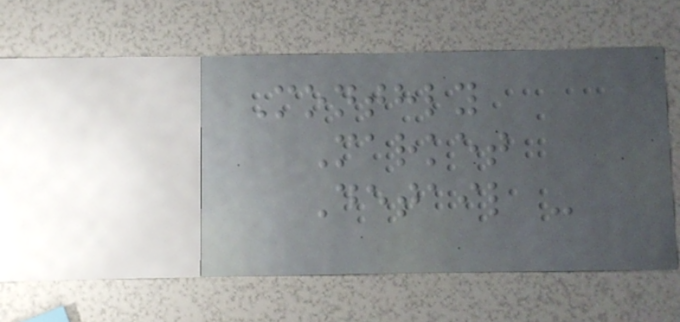Monthly
Market
Detail -
